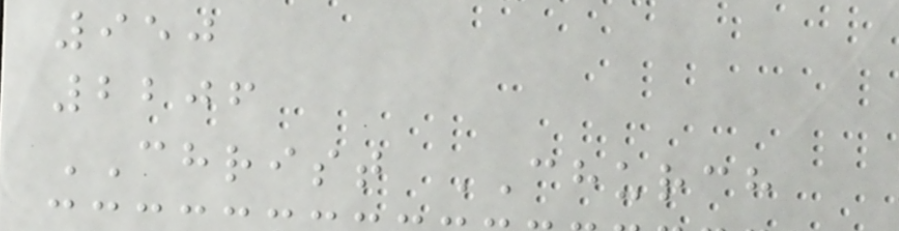950
2206
CHRIST CHURCH
